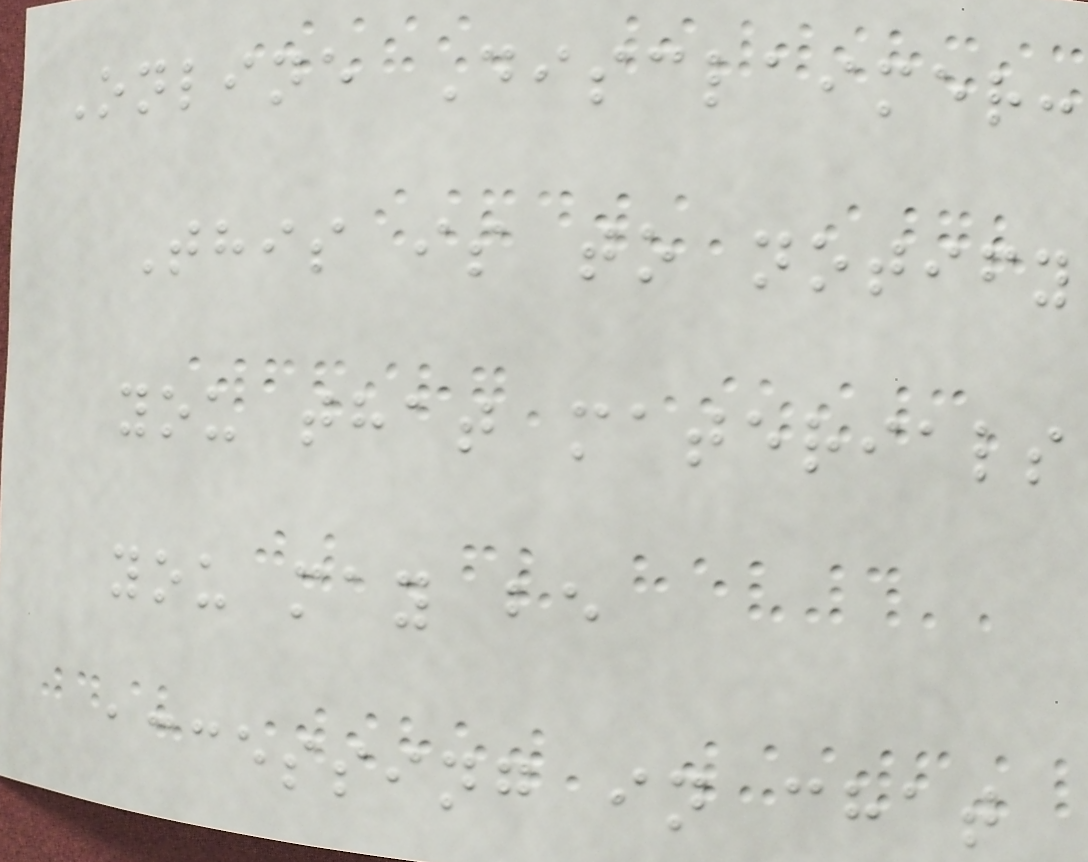Online Disclaimer:
This is to notify
you that materials
you may be
accessing in chat
